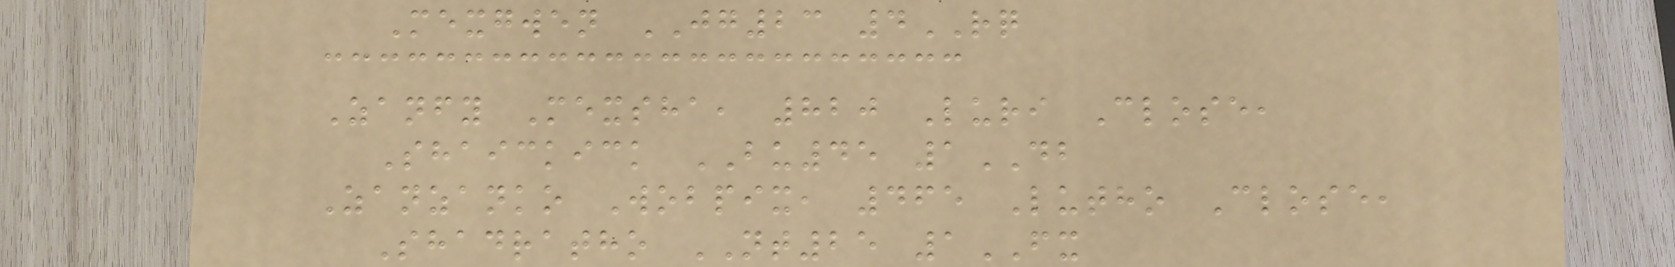Mexgwen JG23 4RQ
Zanfy Mexsha, 820 Luri Close,
Shaickick BU45 1DB
Zanzanko Wobpix, 465 Lutho Close,
Shadratho NT25 1FX
